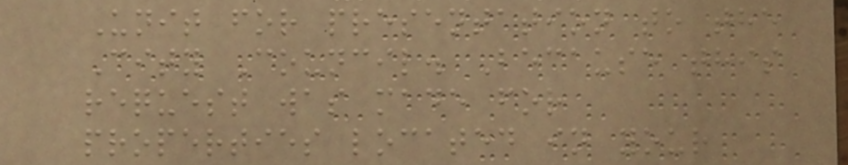Unit for presentation to the
City Council. Because this
request was made for
properties located in your
